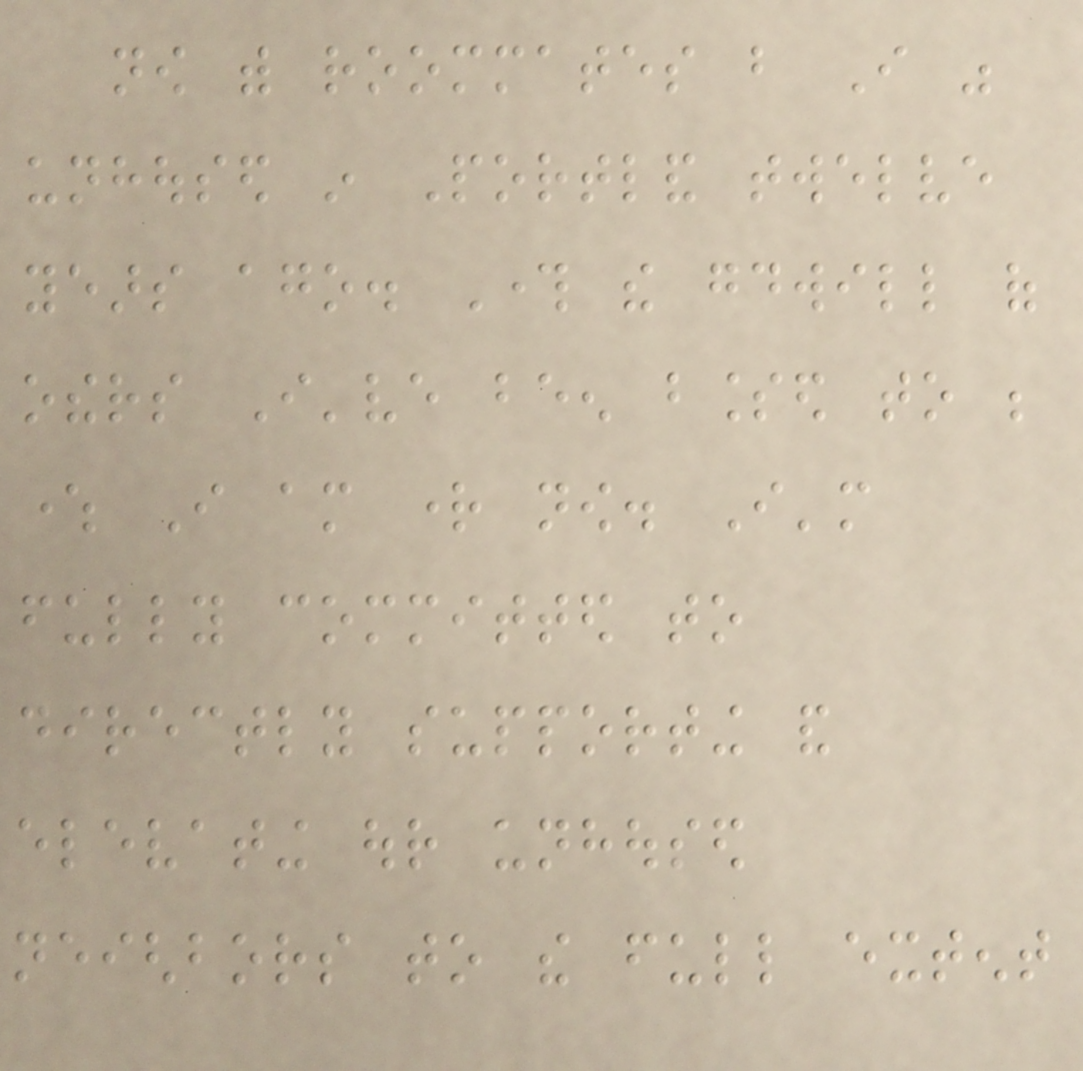now with roommates but I was
unhoused in Portland twelve
years ago. Through the goodwill of
others I've been blessed to be
where I am right now. I'm
fully committed to
directly supporting and
elevating our unhoused
neighbors to the full extent
